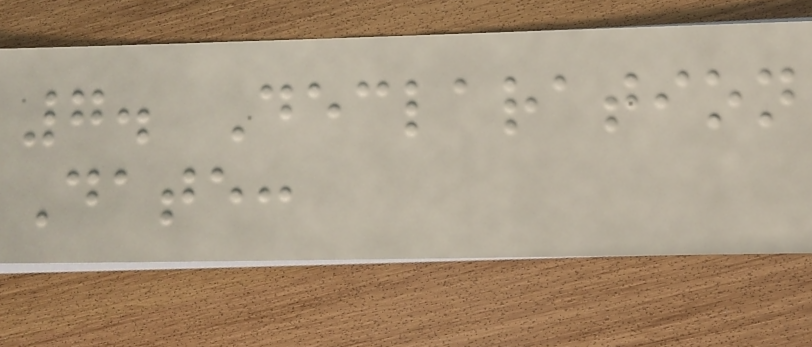7. Declaration
Date:
